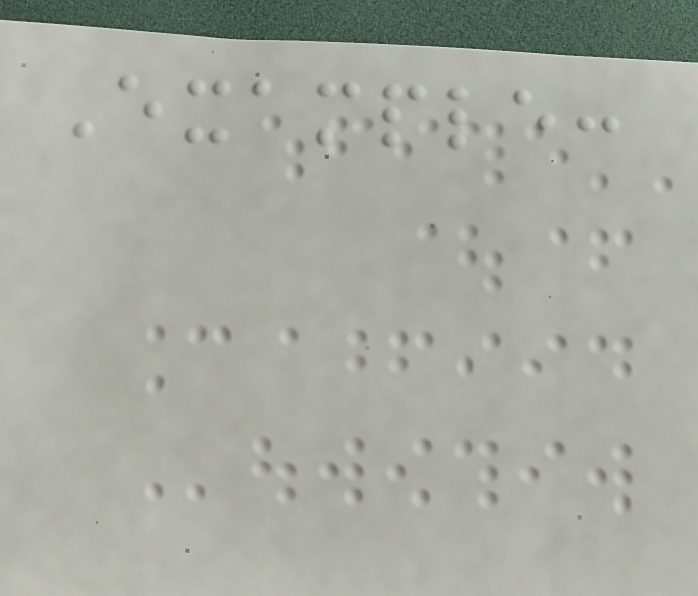Example:
